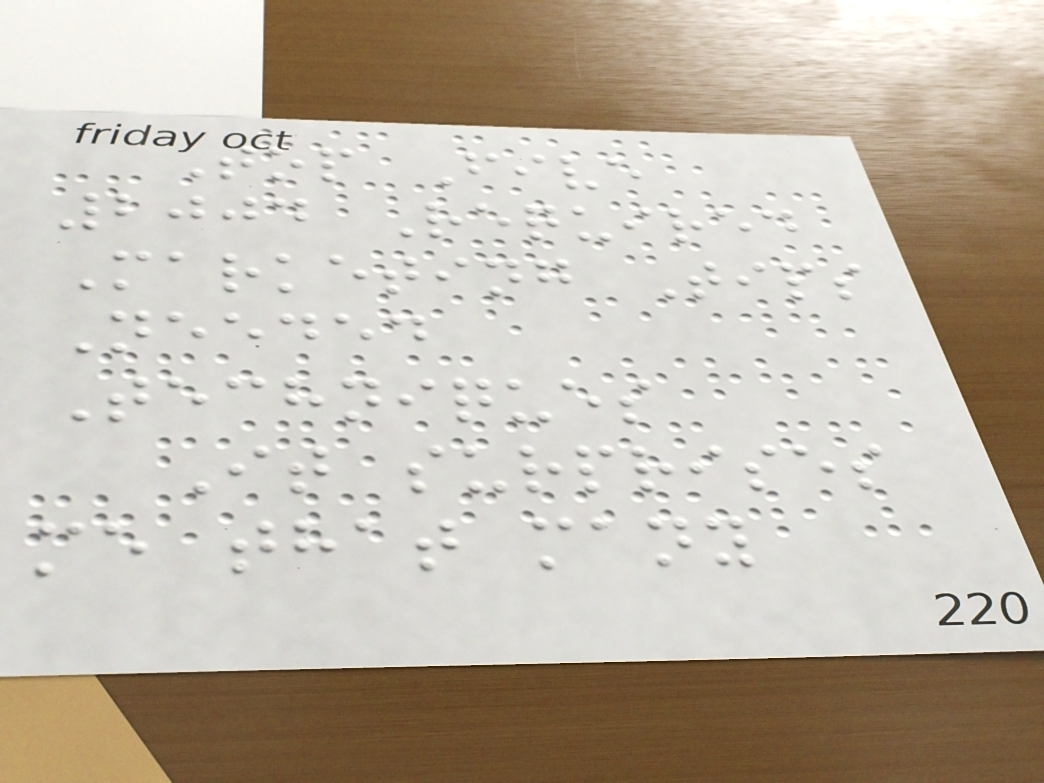Top Five
2004 Required
Marketing Tips
Needed
Techniques
It surprises
me that many
